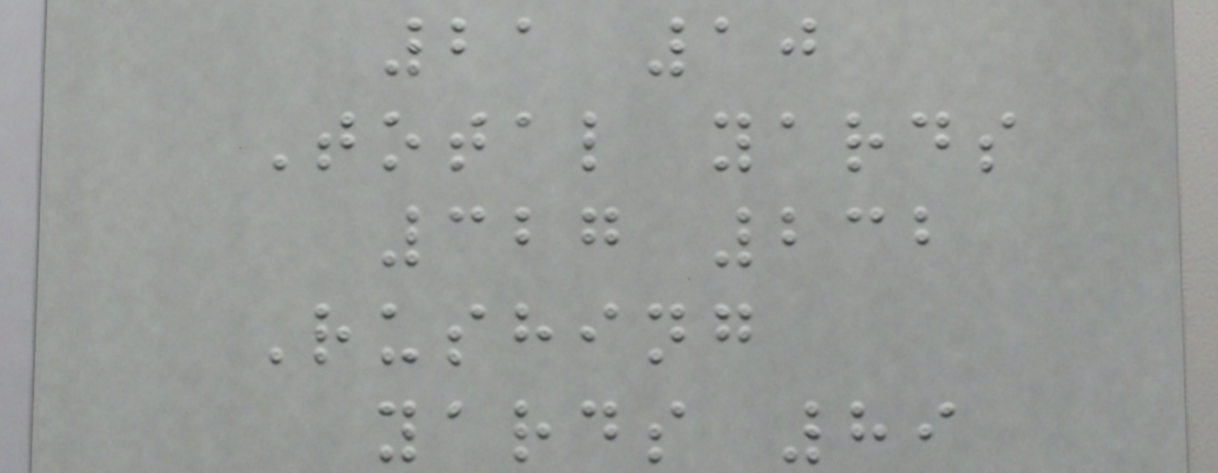21 10
Total yards
327 232
Rushing
yards 89
